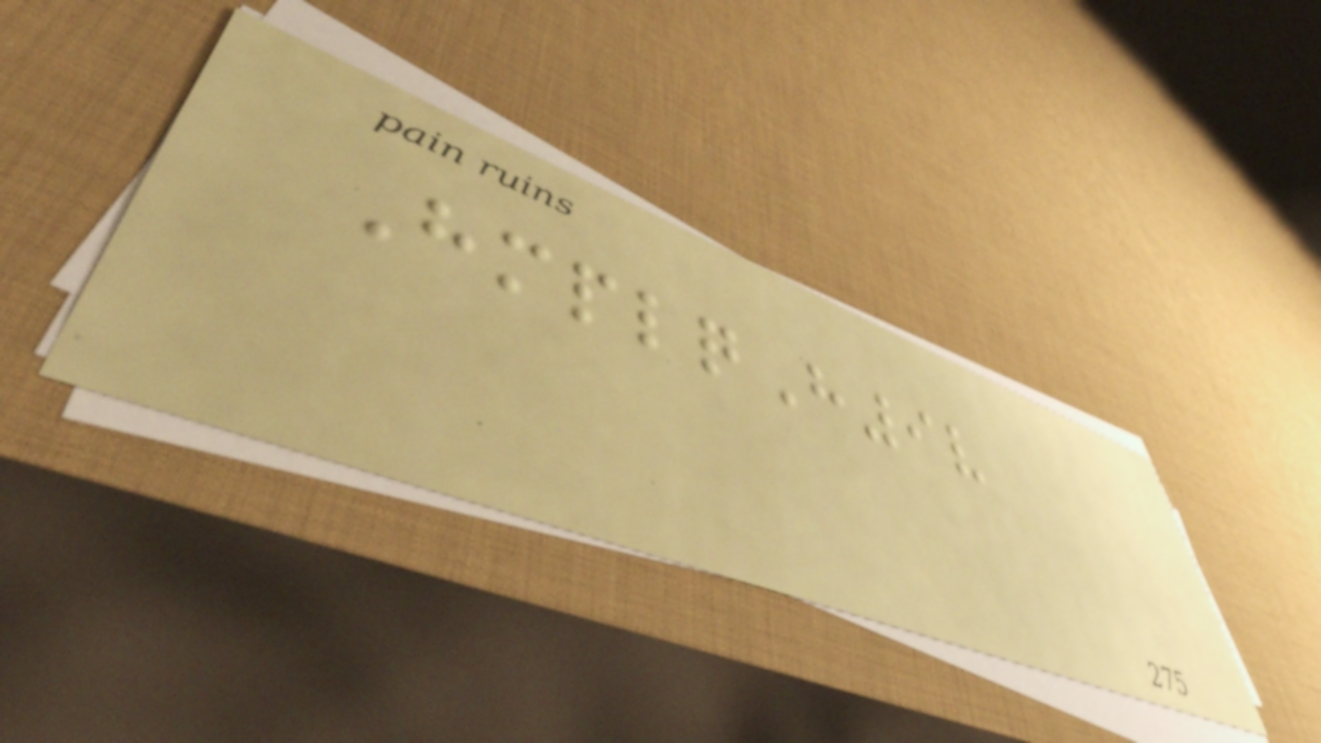HmplqH9v
